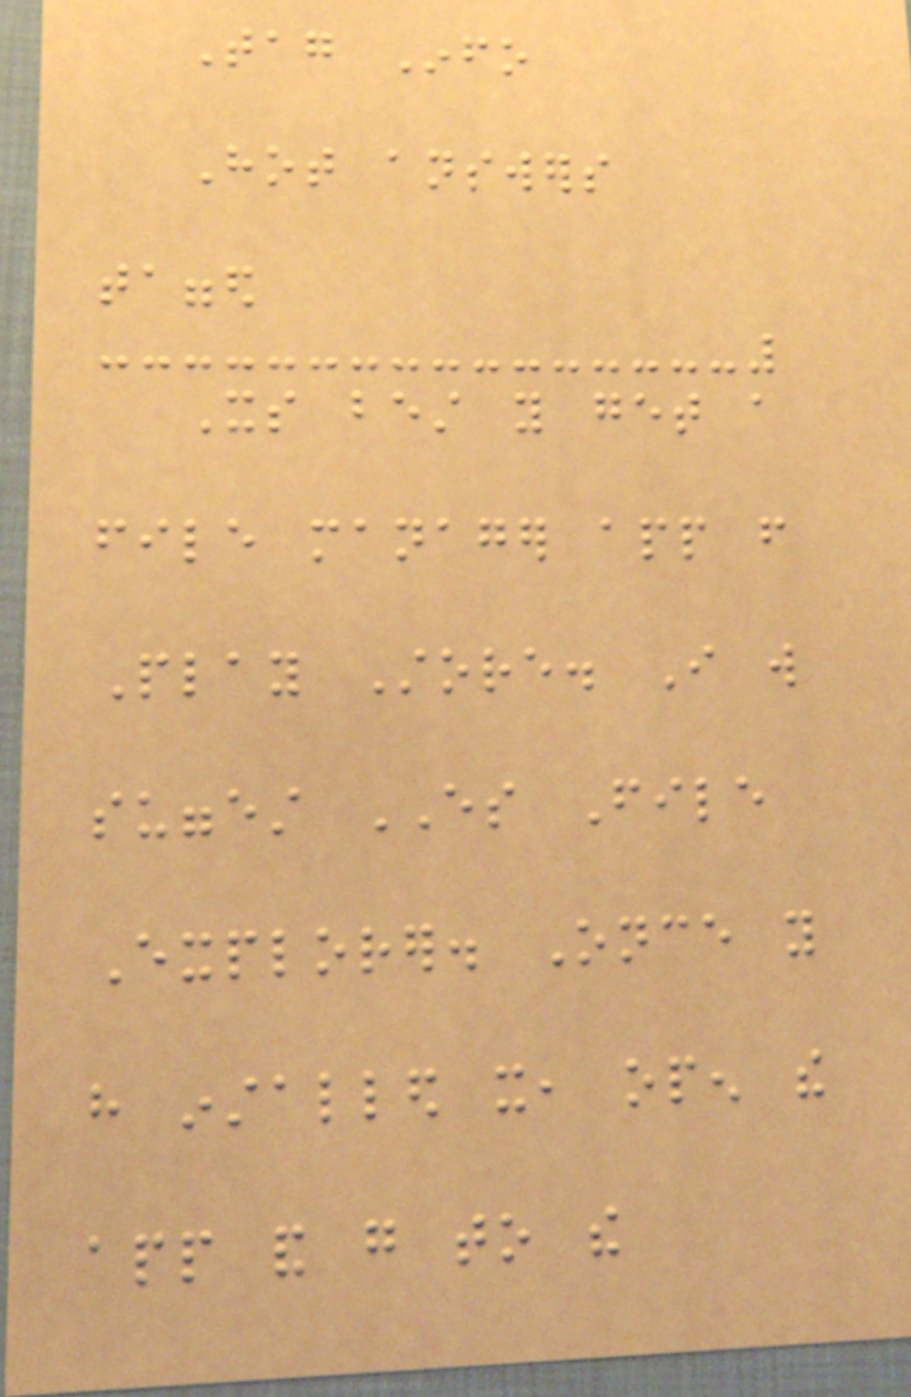Tag Info
Hot answers
tagged
Its best you get a
file manager app from
Play Store. I will
suggest ES File
Explorer. Once you
have installed it, open the
app and go to the
